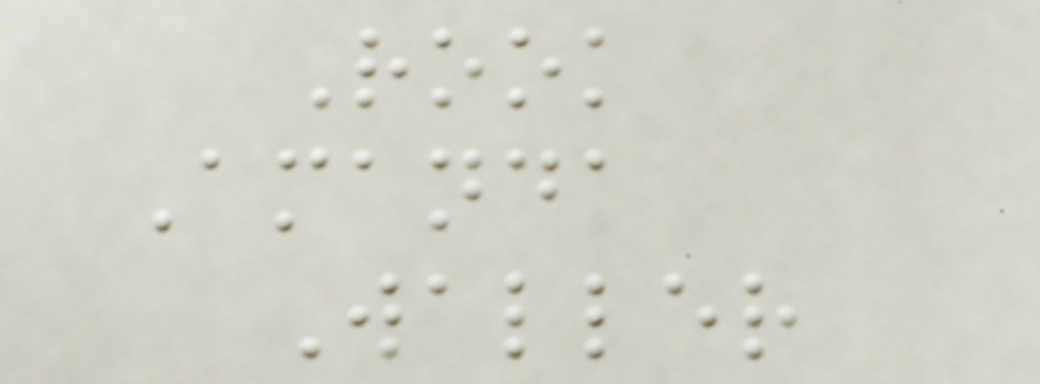Rook
Amanda
Waller
